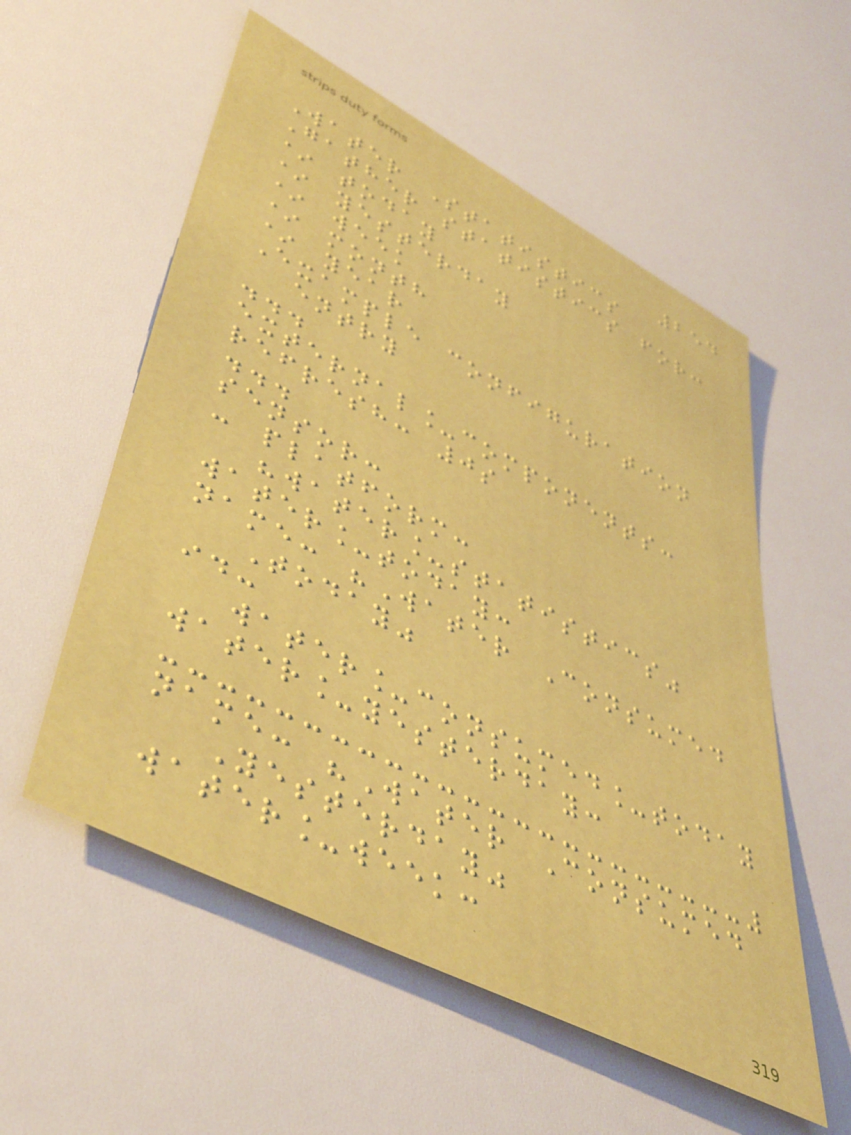254
Water Statistics
Gather statistics for:
* today
* yesterday
* week
* month
* year
Example configuration
entry
...
external_components:
refresh: 0s
...
sensor:
- platform:
"water_statistics"
water_today:
name: "Water Consumed
Today"
id:
water_consumed_today
water_yesterday:
name: "Water Consumed
Yesterday"
water_week:
